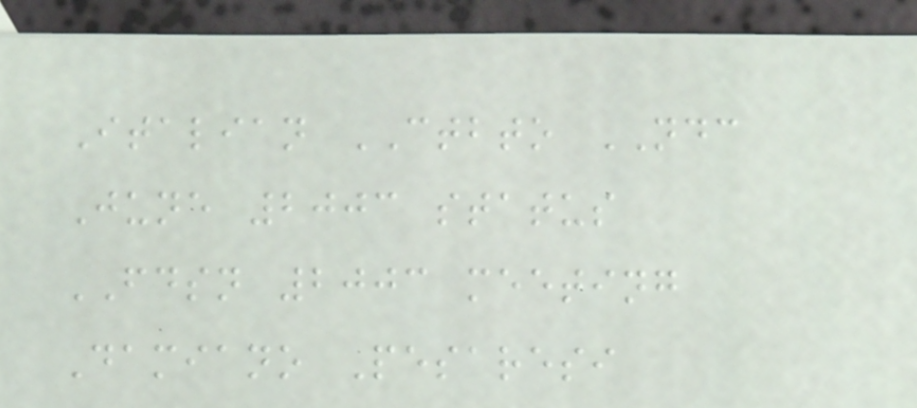Italian CTBTO NDC
June 2003 status
FDSN 2003 meeting
Damiano Pesaresi
